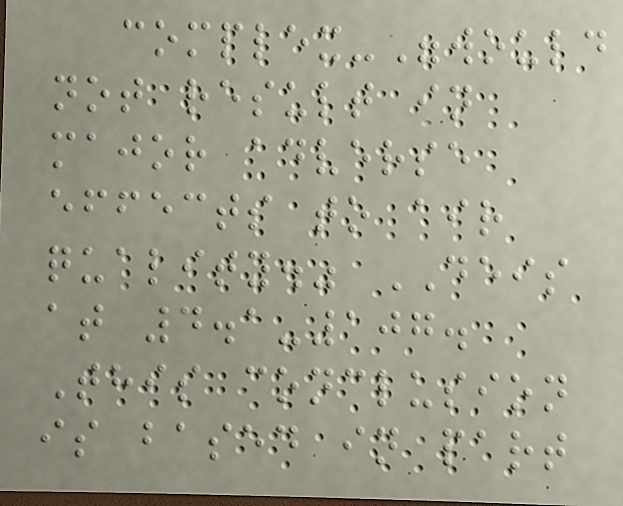complex-"would
not result in
major adverse
effects to air
quality." DEIS
at 4.1-107.
This conclusion
is based in part
